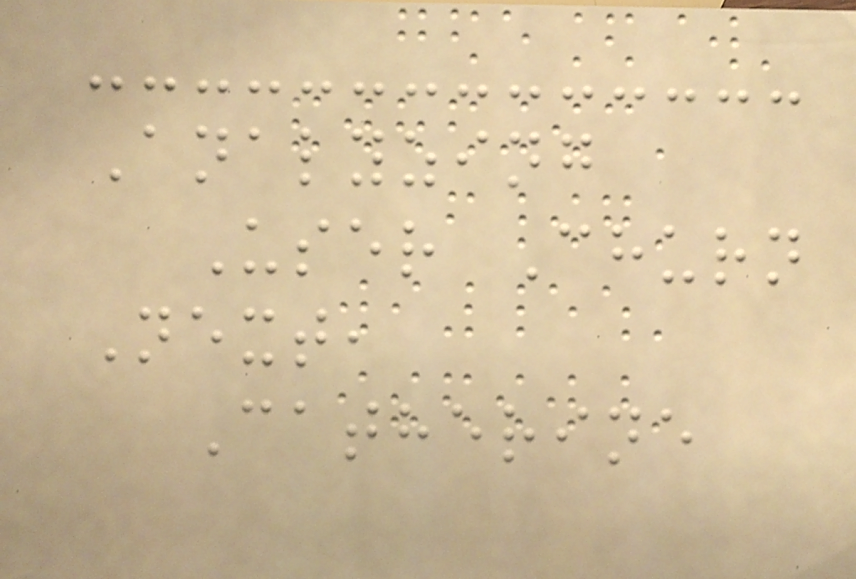Analyzing
User Churn
Next,
Catherine
